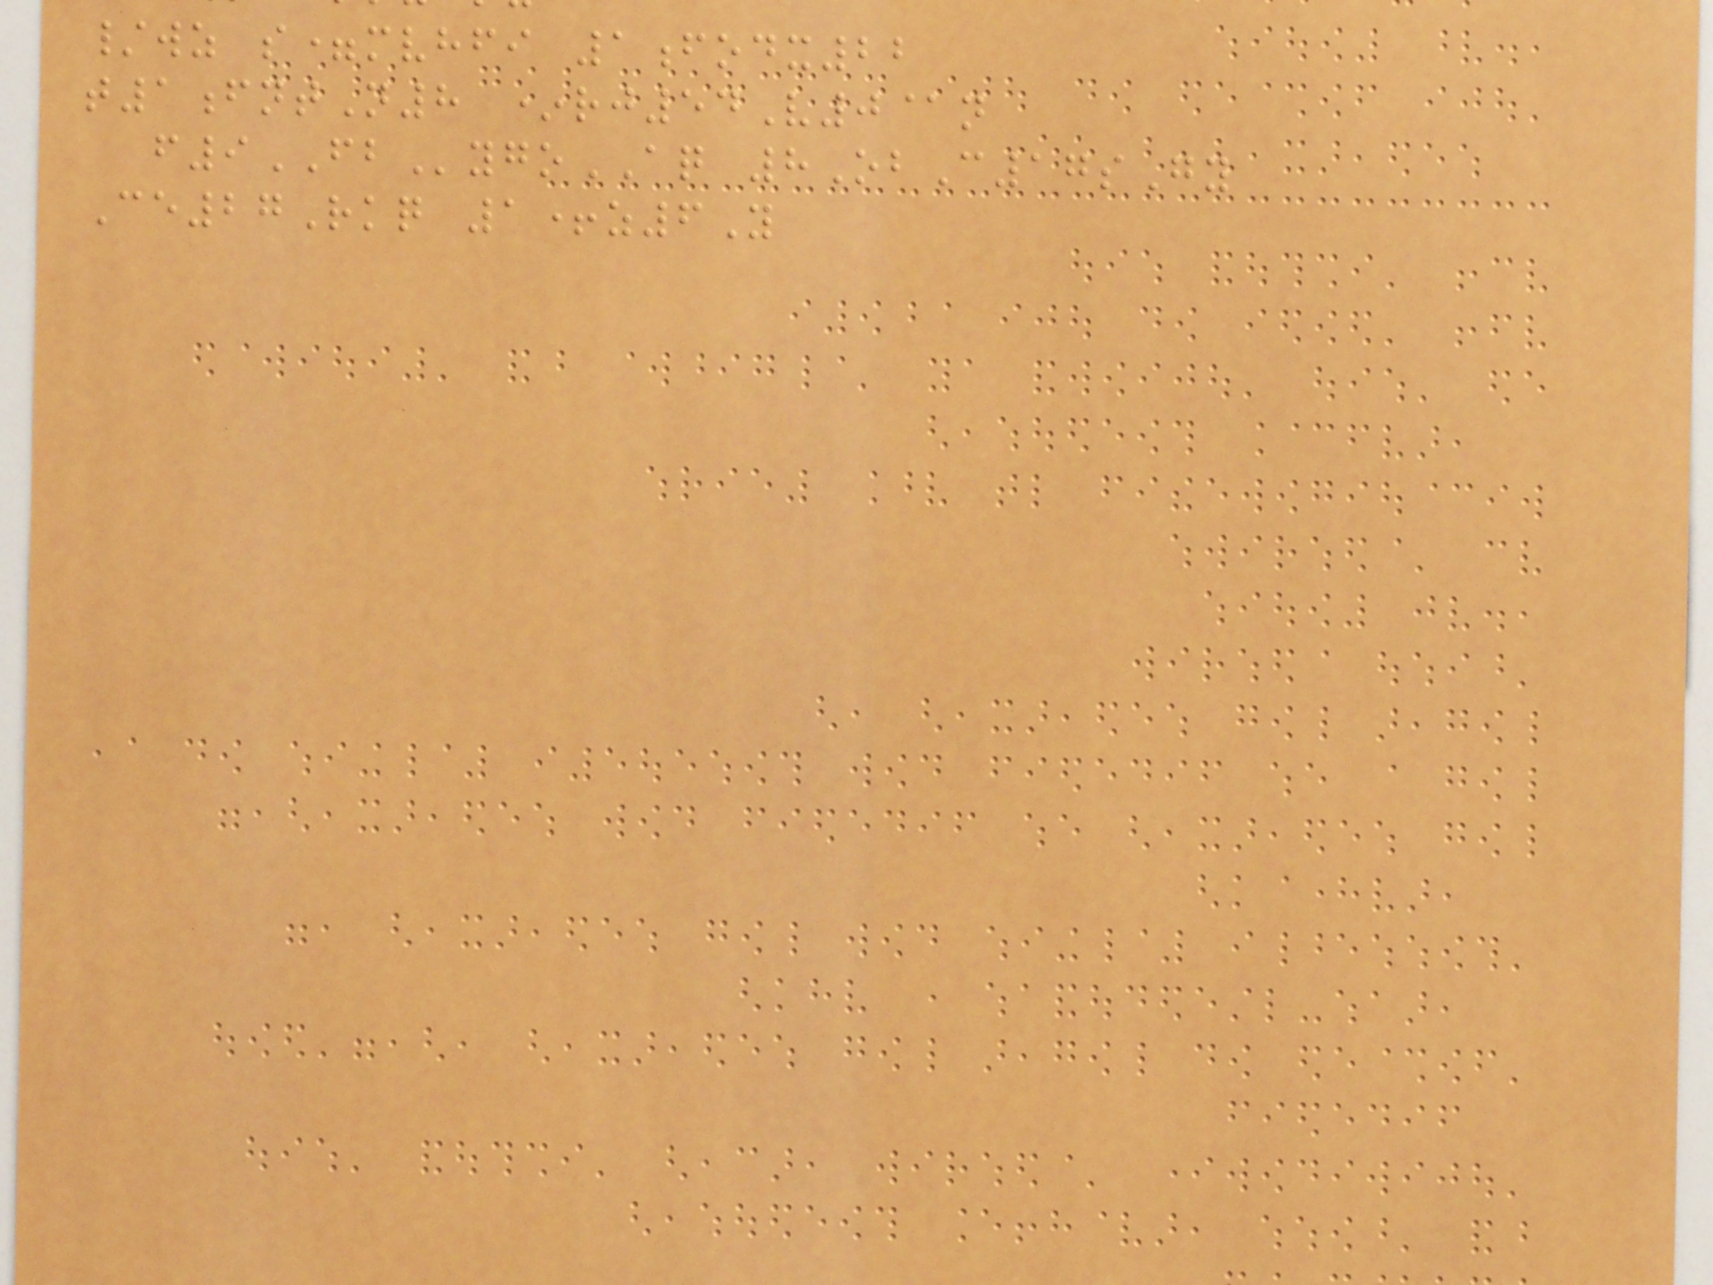/wz s=mvhfi 1fodx22
t1fntN8 *rj54V0@n
f9FBygoAQ 8ObC17sGy
Ce27Rkq 1+z6Y
